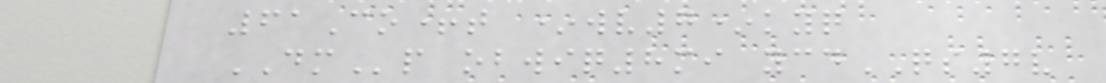61Co+t *wv7*kyq
DMp obwiq8mi ycdQS7v
